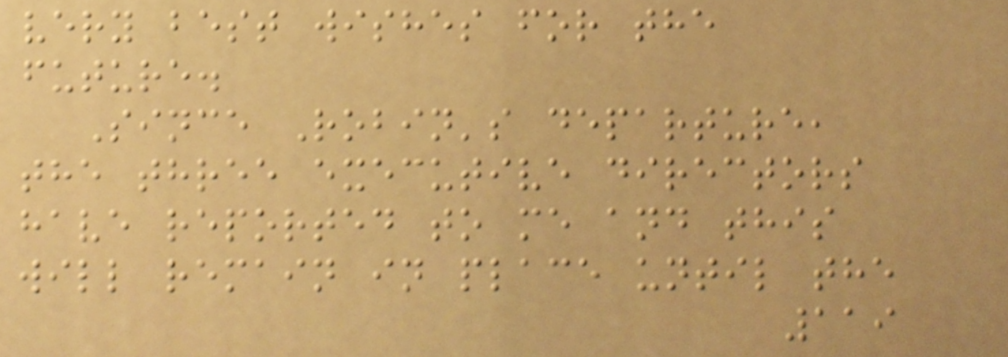very best wishes for the
future.
Since Robin's departure,
the three executive directors
have reported to me and this
will remain in place until the
119
